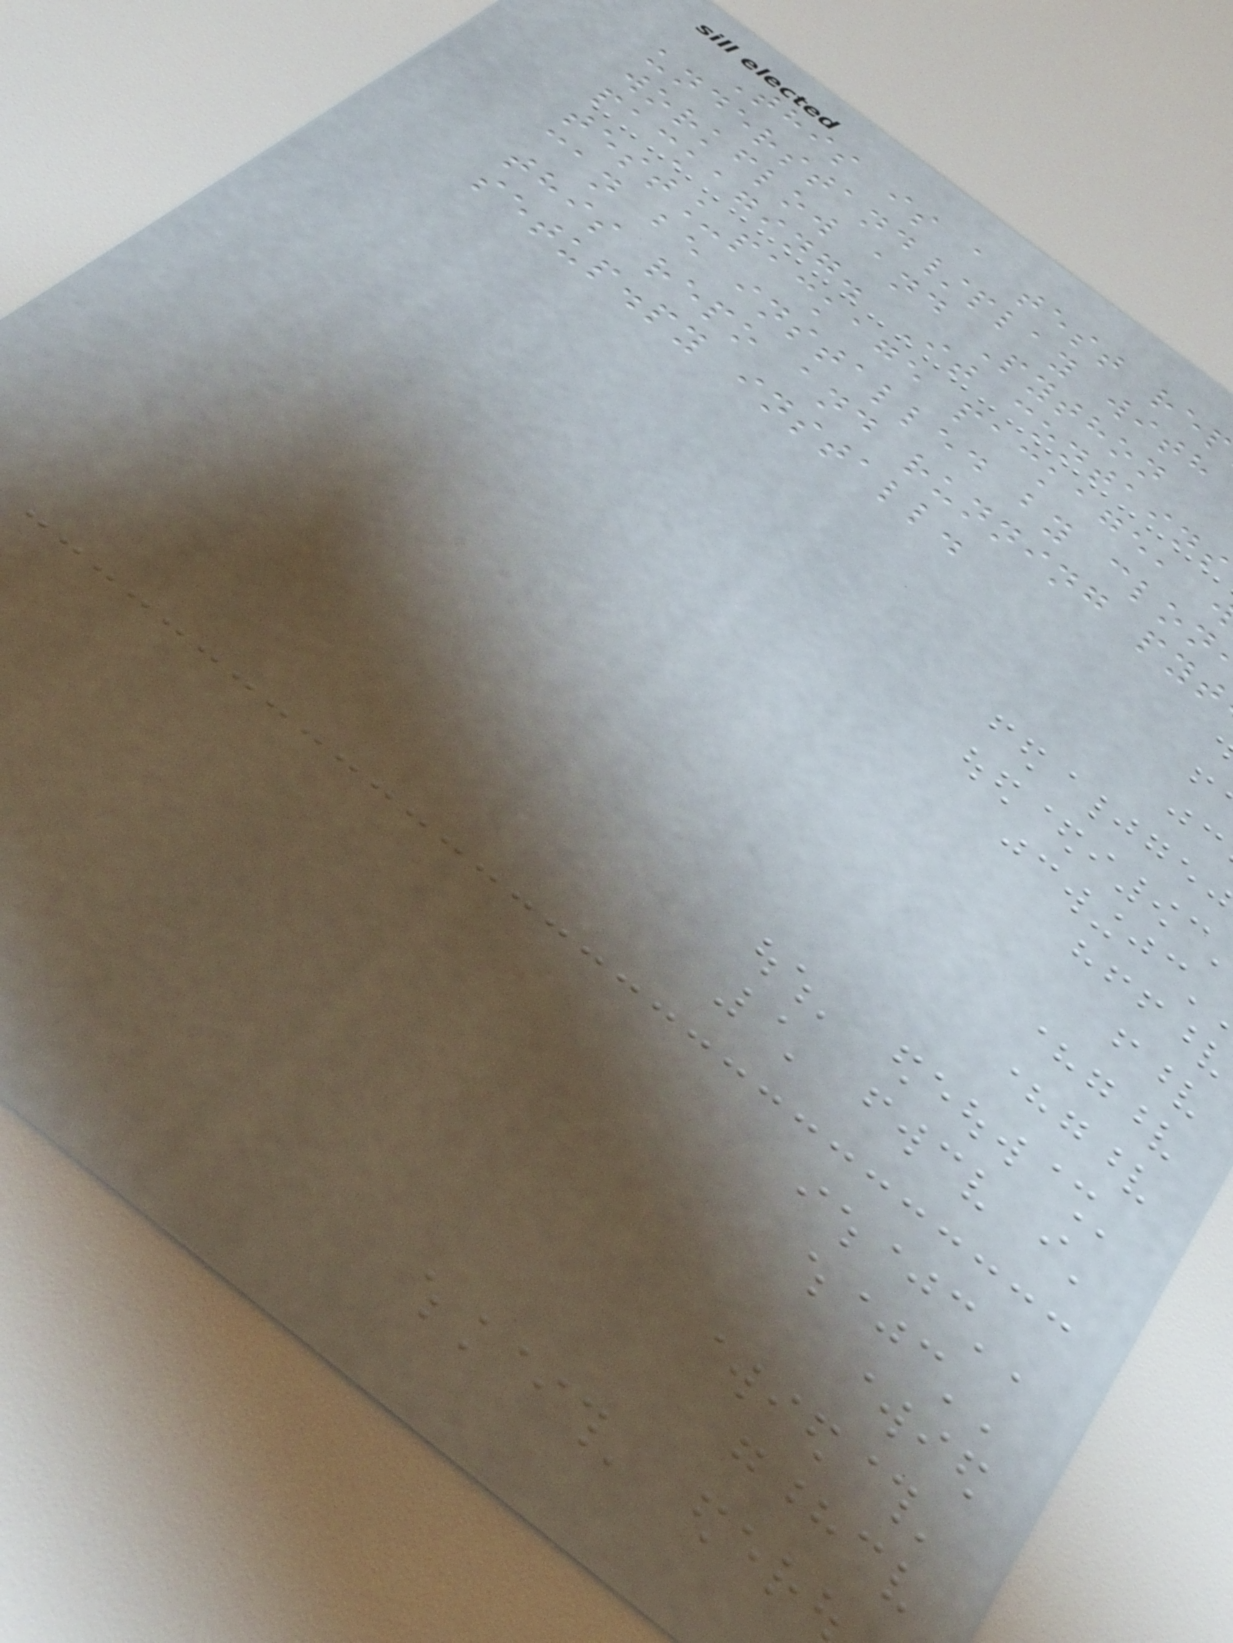This is a test re
understand/play with
workflow and Python
packaging. It contains
test_package package,
can be installed by clon
this repo and running pyt
setup.py install.
